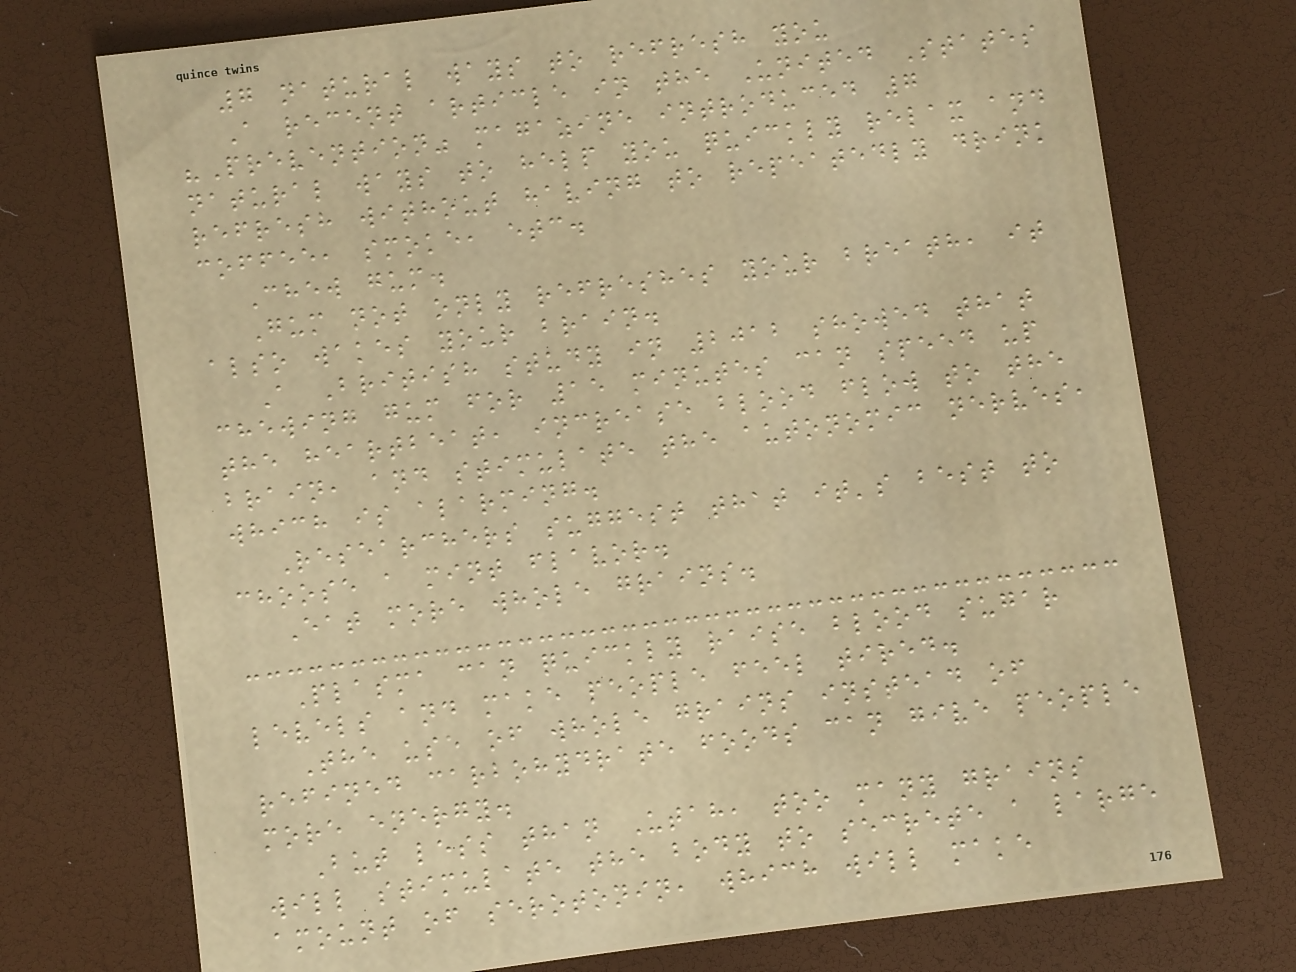7 natural ways to refresh you
A recent article in the United States
"Prevention" magazine introduced 7
natural ways to help you quickly relax and
refresh without having to repeatedly drink
coffee, smoke, etc.
Chew gum.
Gum not only refreshes your breath, it
also wakes your brain.
A British study in 2012 showed that
chewing gum for 15 minutes can speed up
the heartbeat, increase blood flow to the
brain, and stimulate the autonomic nerves,
which is alarming.
Researchers suggest that it's best to
choose a mint flavor.
Eat more whole grains.
Plasma can quickly raise blood sugar
levels and make people feel tired.
The use of whole grains instead of
refined carbohydrate foods can give people
more energy.
But less than Utah, too many grains
will stimulate the body to secrete a large
amount of serotonin, which will make
